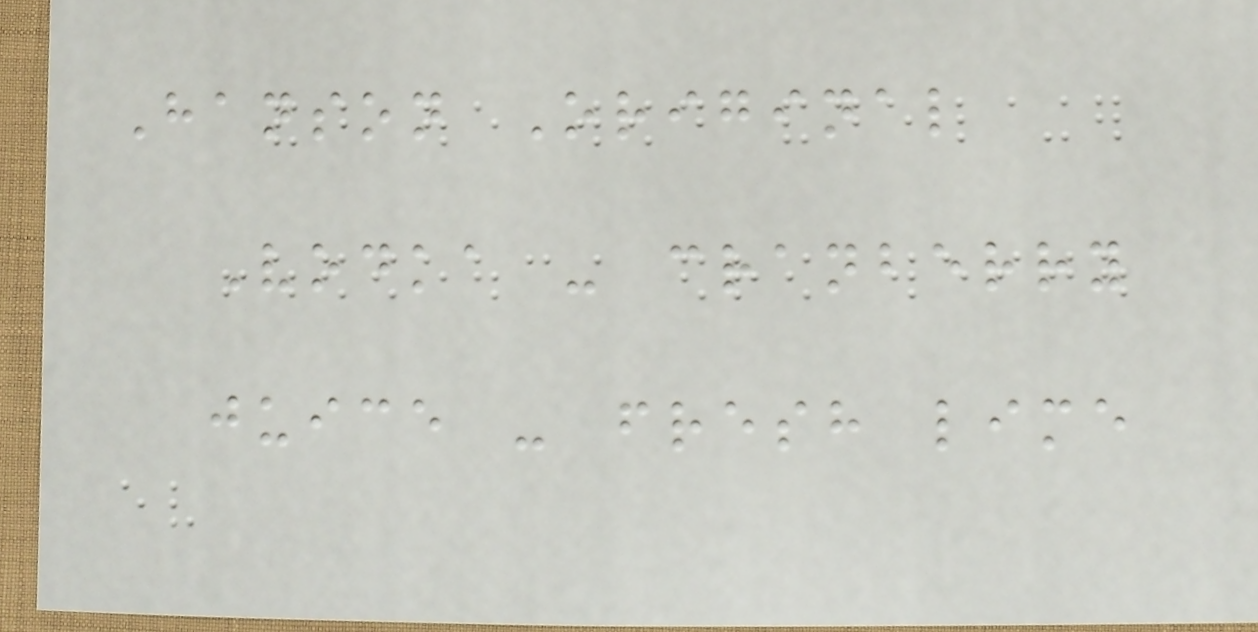Hanson Original
Vodka - cranberry
juice - fresh lime
